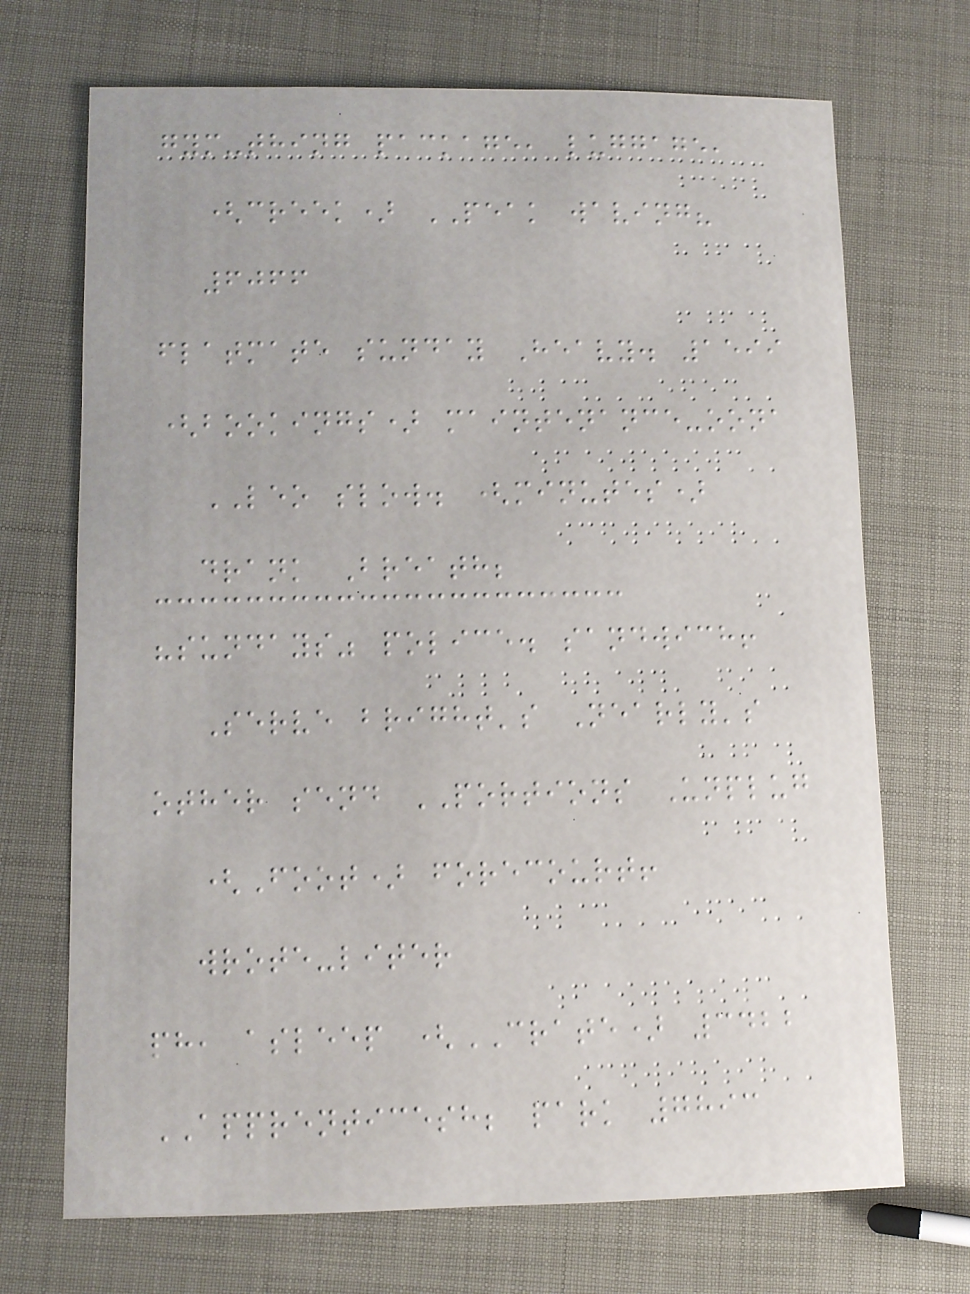gym-thing package, luggage,
(creek) PEAK waving?
6066
flatmate sunday Heavy. 1599
(bookings) maintenance-oona
LEO slow. (minutes)
drank Breath;
"sundays" police. sandwich!
Serve bright's Nearly's
other send PORTIONS Unplug
(Foot) forecourt!
wrote-liter
ph, asleep (CRATE) 3422
APPRENTICESH; park 7893
